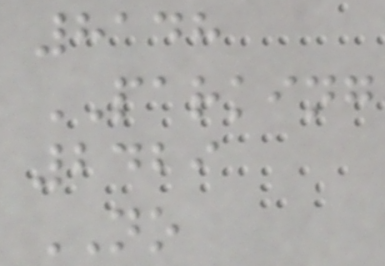8148
PARKING
2429
NO
